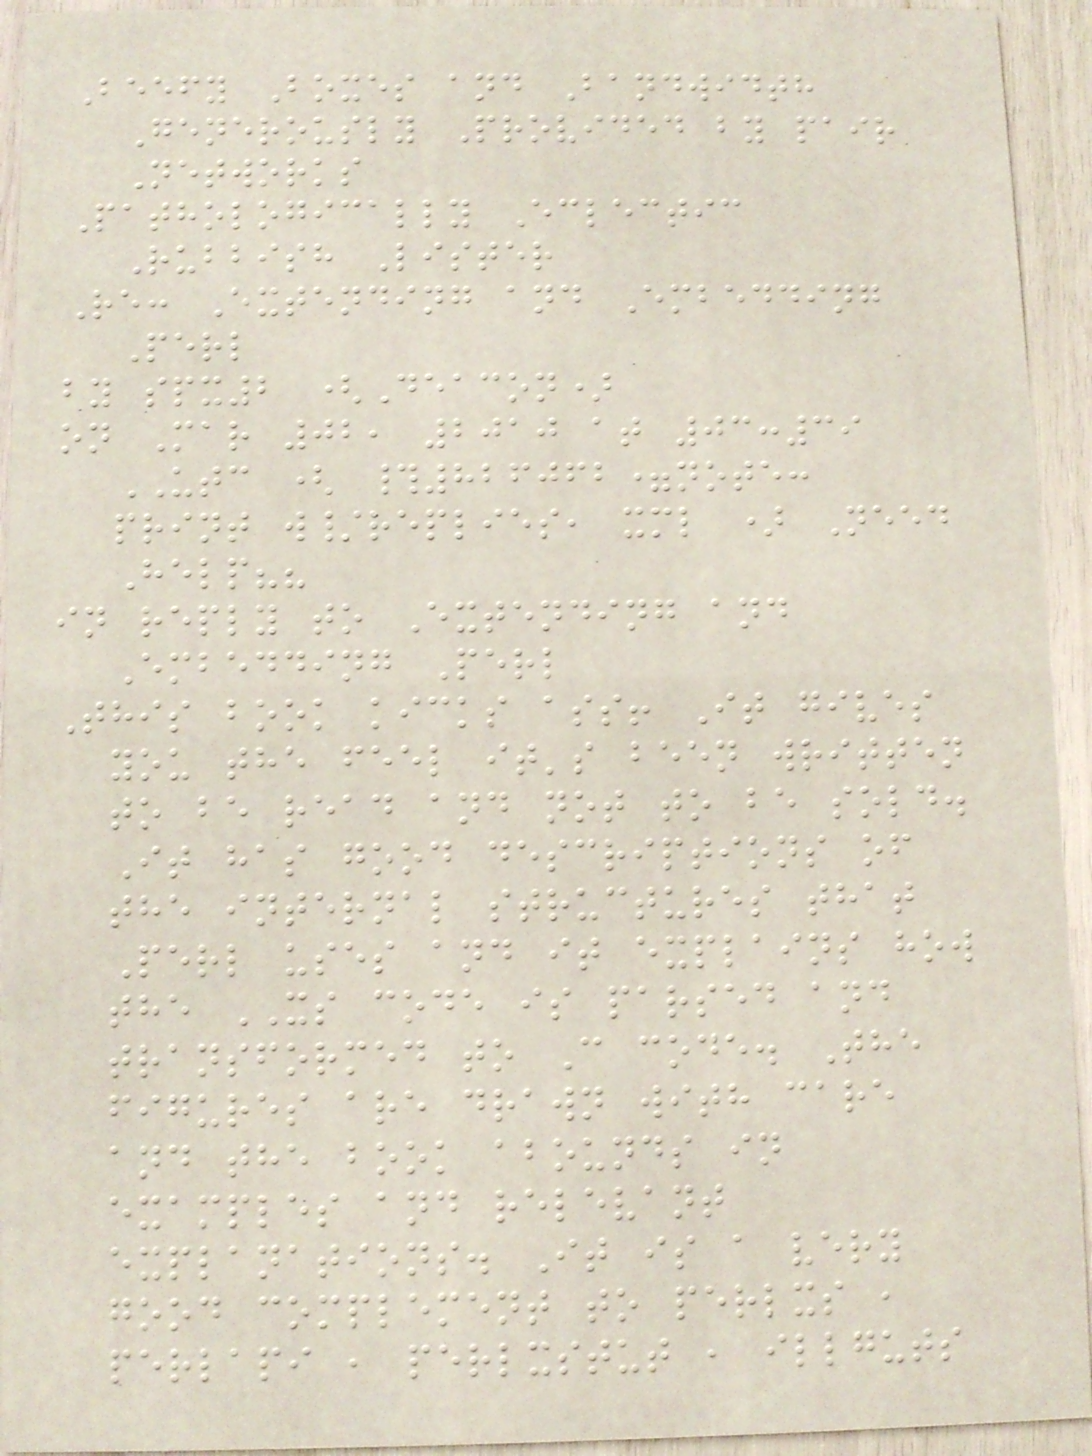Beefy Boxes and Bandwidth
Generously Provided by pair
Networks
Pathologically Eclectic
Rubbish Lister
Re: Extending and Embedding
Perl
by spx2 (Deacon)
on Mar 02, 2010 at 03:39
UTC ( #826062=note:
print w/replies, xml ) Need
Help??
in reply to Extending and
Embedding Perl
This book kicks ass! It gives
you the feel it's been written
to be read and not to be sold.
It has good descriptions of
the internal structures that
Perl uses and it explains how
the XS code is parsed and
transformed to C code. The
figures are drawn with care
and the book abounds in
examples and relevant
explanations. It is a very
good complement to perlxs ,
perlapi , perlxstut , illguts
